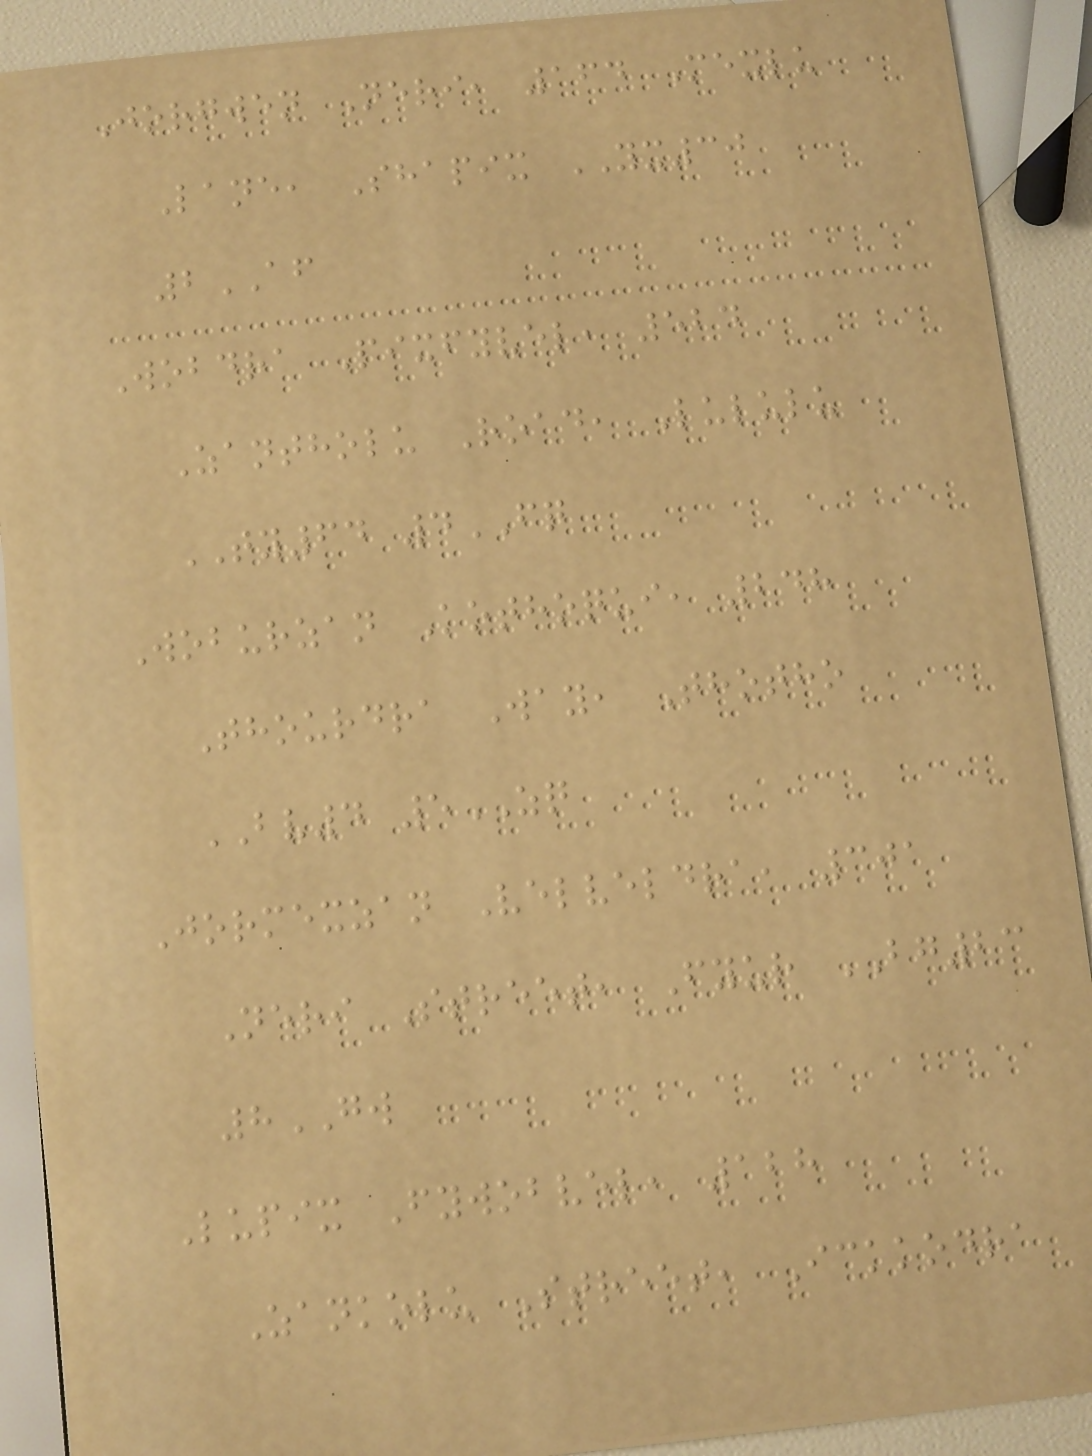Jorgwen Neri, 164 Mexlu
Lane, Shapix YX30
2AF
Wobdra Pixfyvel, 524
Zantholu Road, Lululu
TY64 4FQ
Woburzan Kothoqui, 248
Thourdra Way, Thotho
BV4 5ZQ
Jormexzan Velveldra, 301
Neri Street, Fyur BG23
8GW
Lupix Fywobvel, 128
Zankolu Street, Ickkodra
